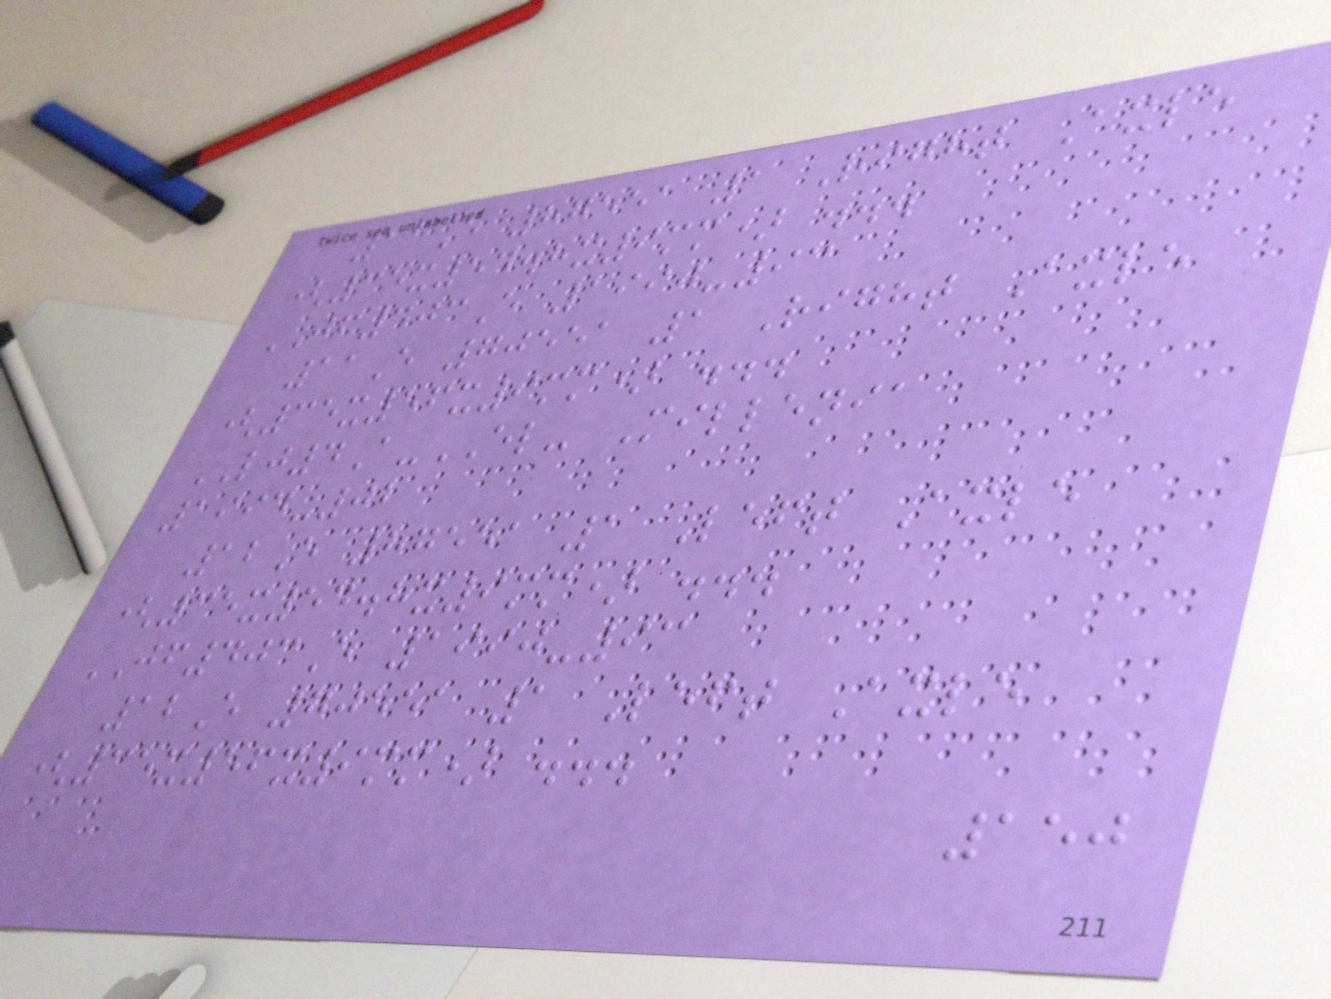11E 87551 1 Right Axle
(35x54.8x9mm) ...
JF403E 1990-93
11E 70551 1 Right Axle
(35x56x9mm) ...
LJ4A-EL- Millenia
1994-02
12E 87551 1 Left Axle
(35x54.8x9mm) ...
JF403E 1990-93
12E 70551 1 Left Axle
(35x56x9mm) ...
150
